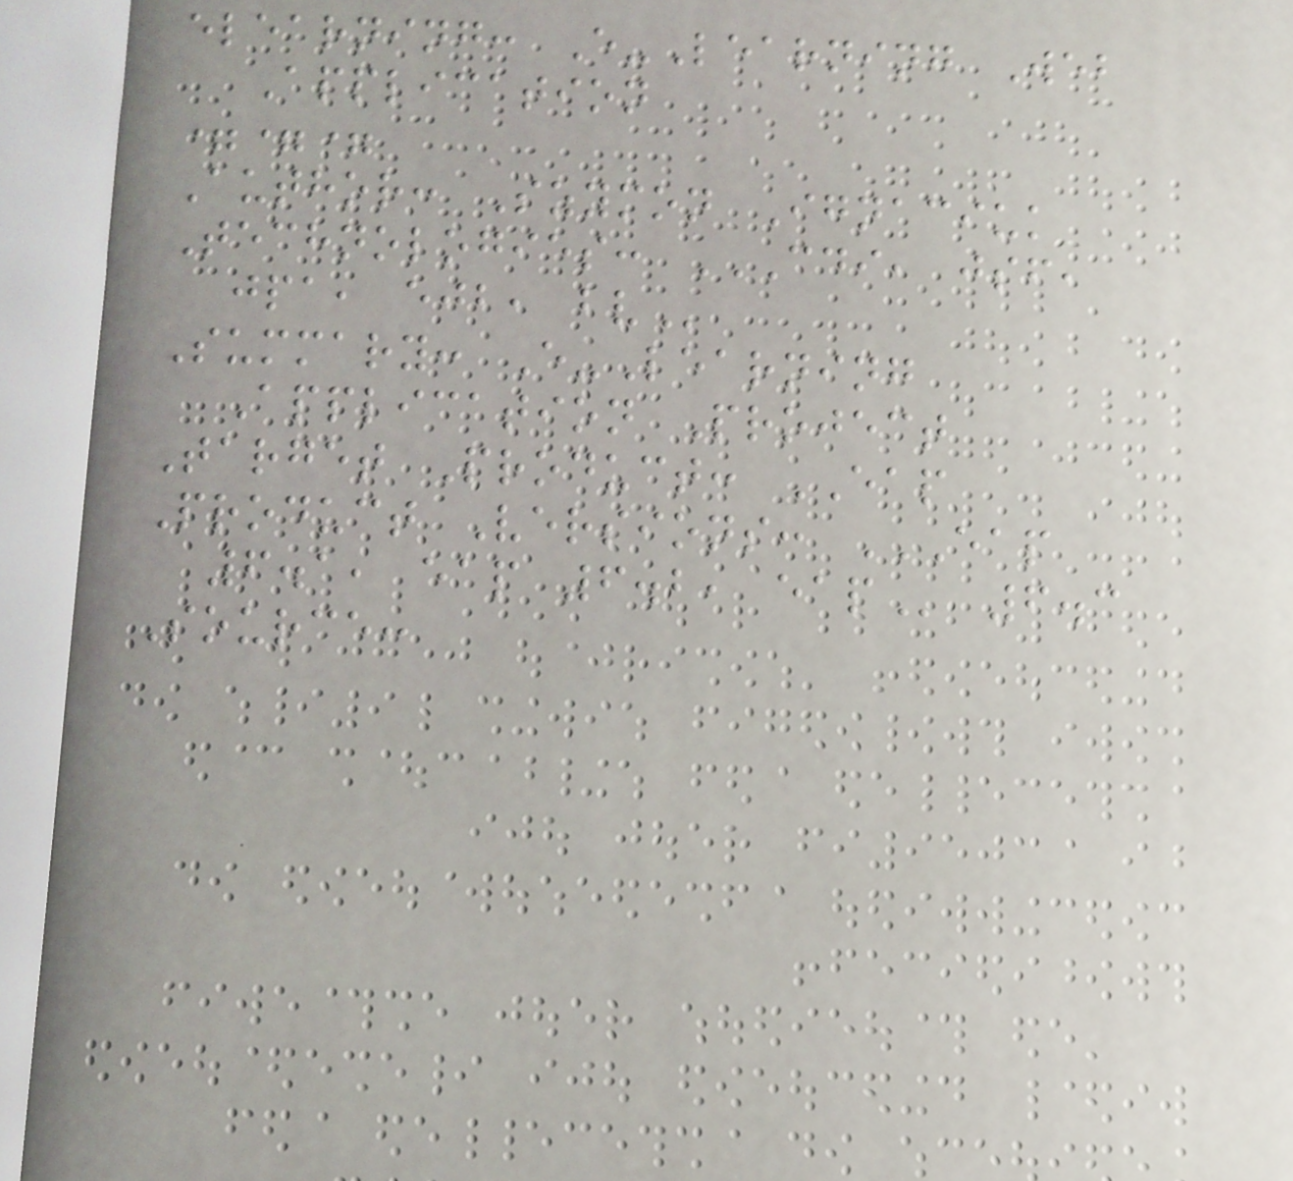elearning: E-Learning Web
Application
===
Author: Szymon Ignaciuk
Technologies: CDI, JSF,
JPA, EJB, BV
Summary: E-Learning
Application Project
Target Product: EAP
Product Versions: EAP
6.1, EAP 6.2, EAP 6.3
Source:
